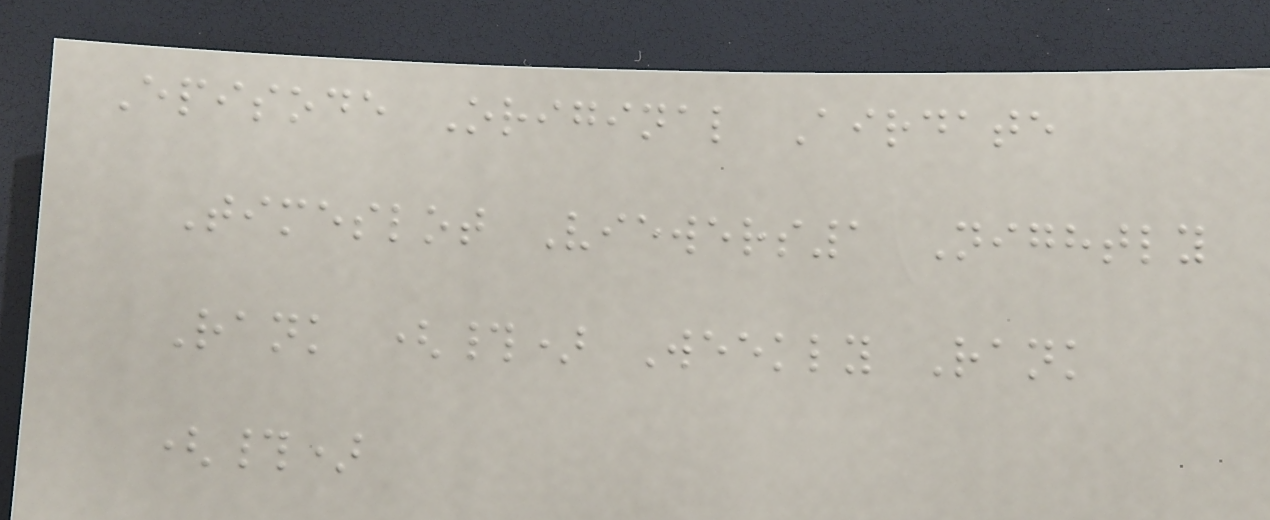Episode Original Airdate
Timeslot Viewers1 Nightly
Rank (#) Weekly Rank
(#)
